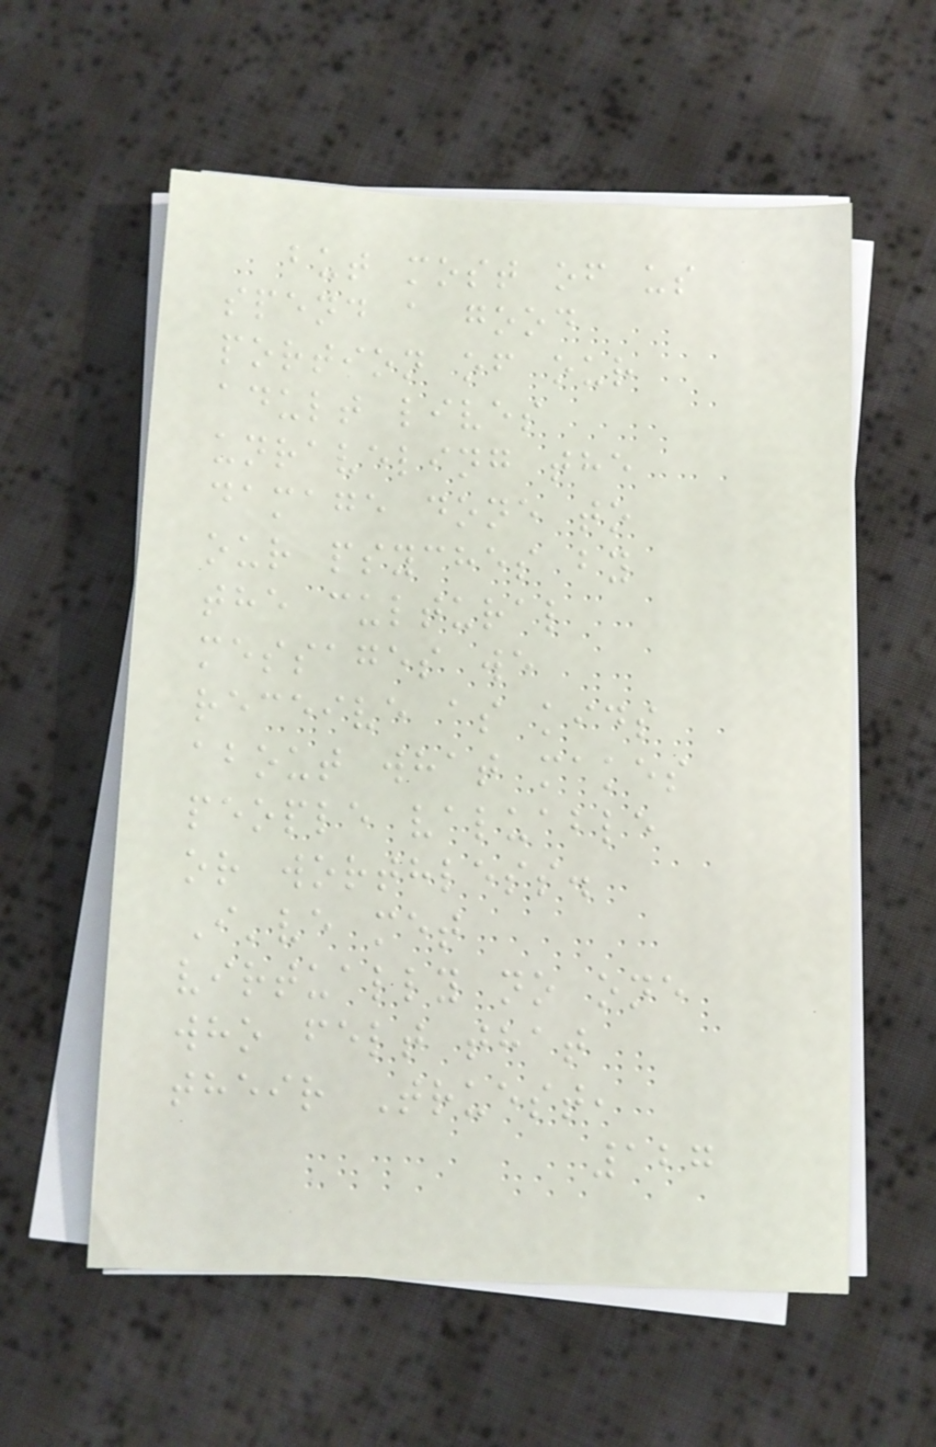but most of us
spend a good
portion of our
adult lives
unraveling the
damage done to
our psyches by
the cultural
messages we
receive as kids
about what makes
people valuable
or worthless.
I've met
virtually no one
who felt that
their Truest,
127
